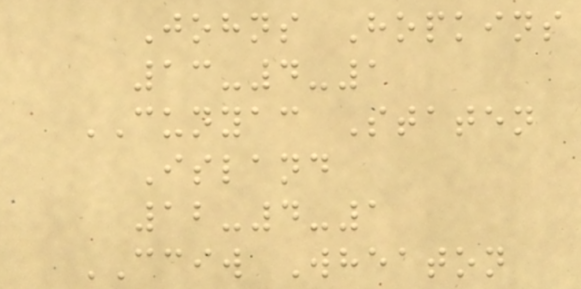Johns Hopkins
13-4-1
CUNYAC Staten
Island
12-4-1
CCIW Wheaton
